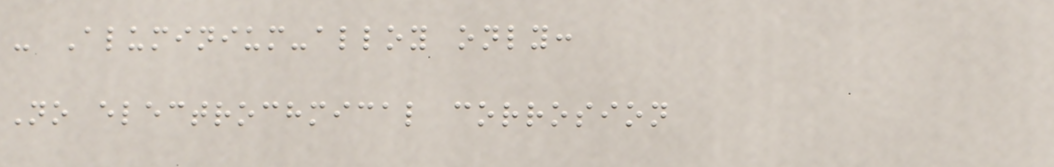- Aluminium-alloy only:
No electrochmical corrosion
